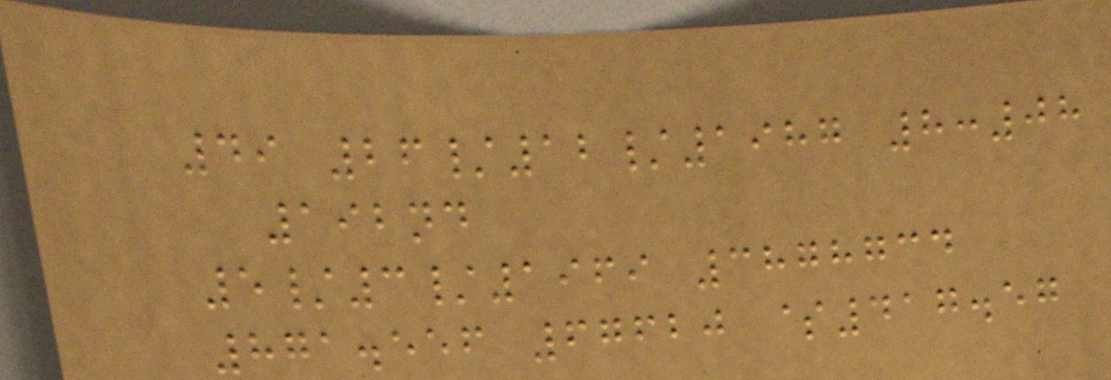49 26/12/1987 8:08
192nd
5/3/1969 3878734
871.556 67620 $417.57
